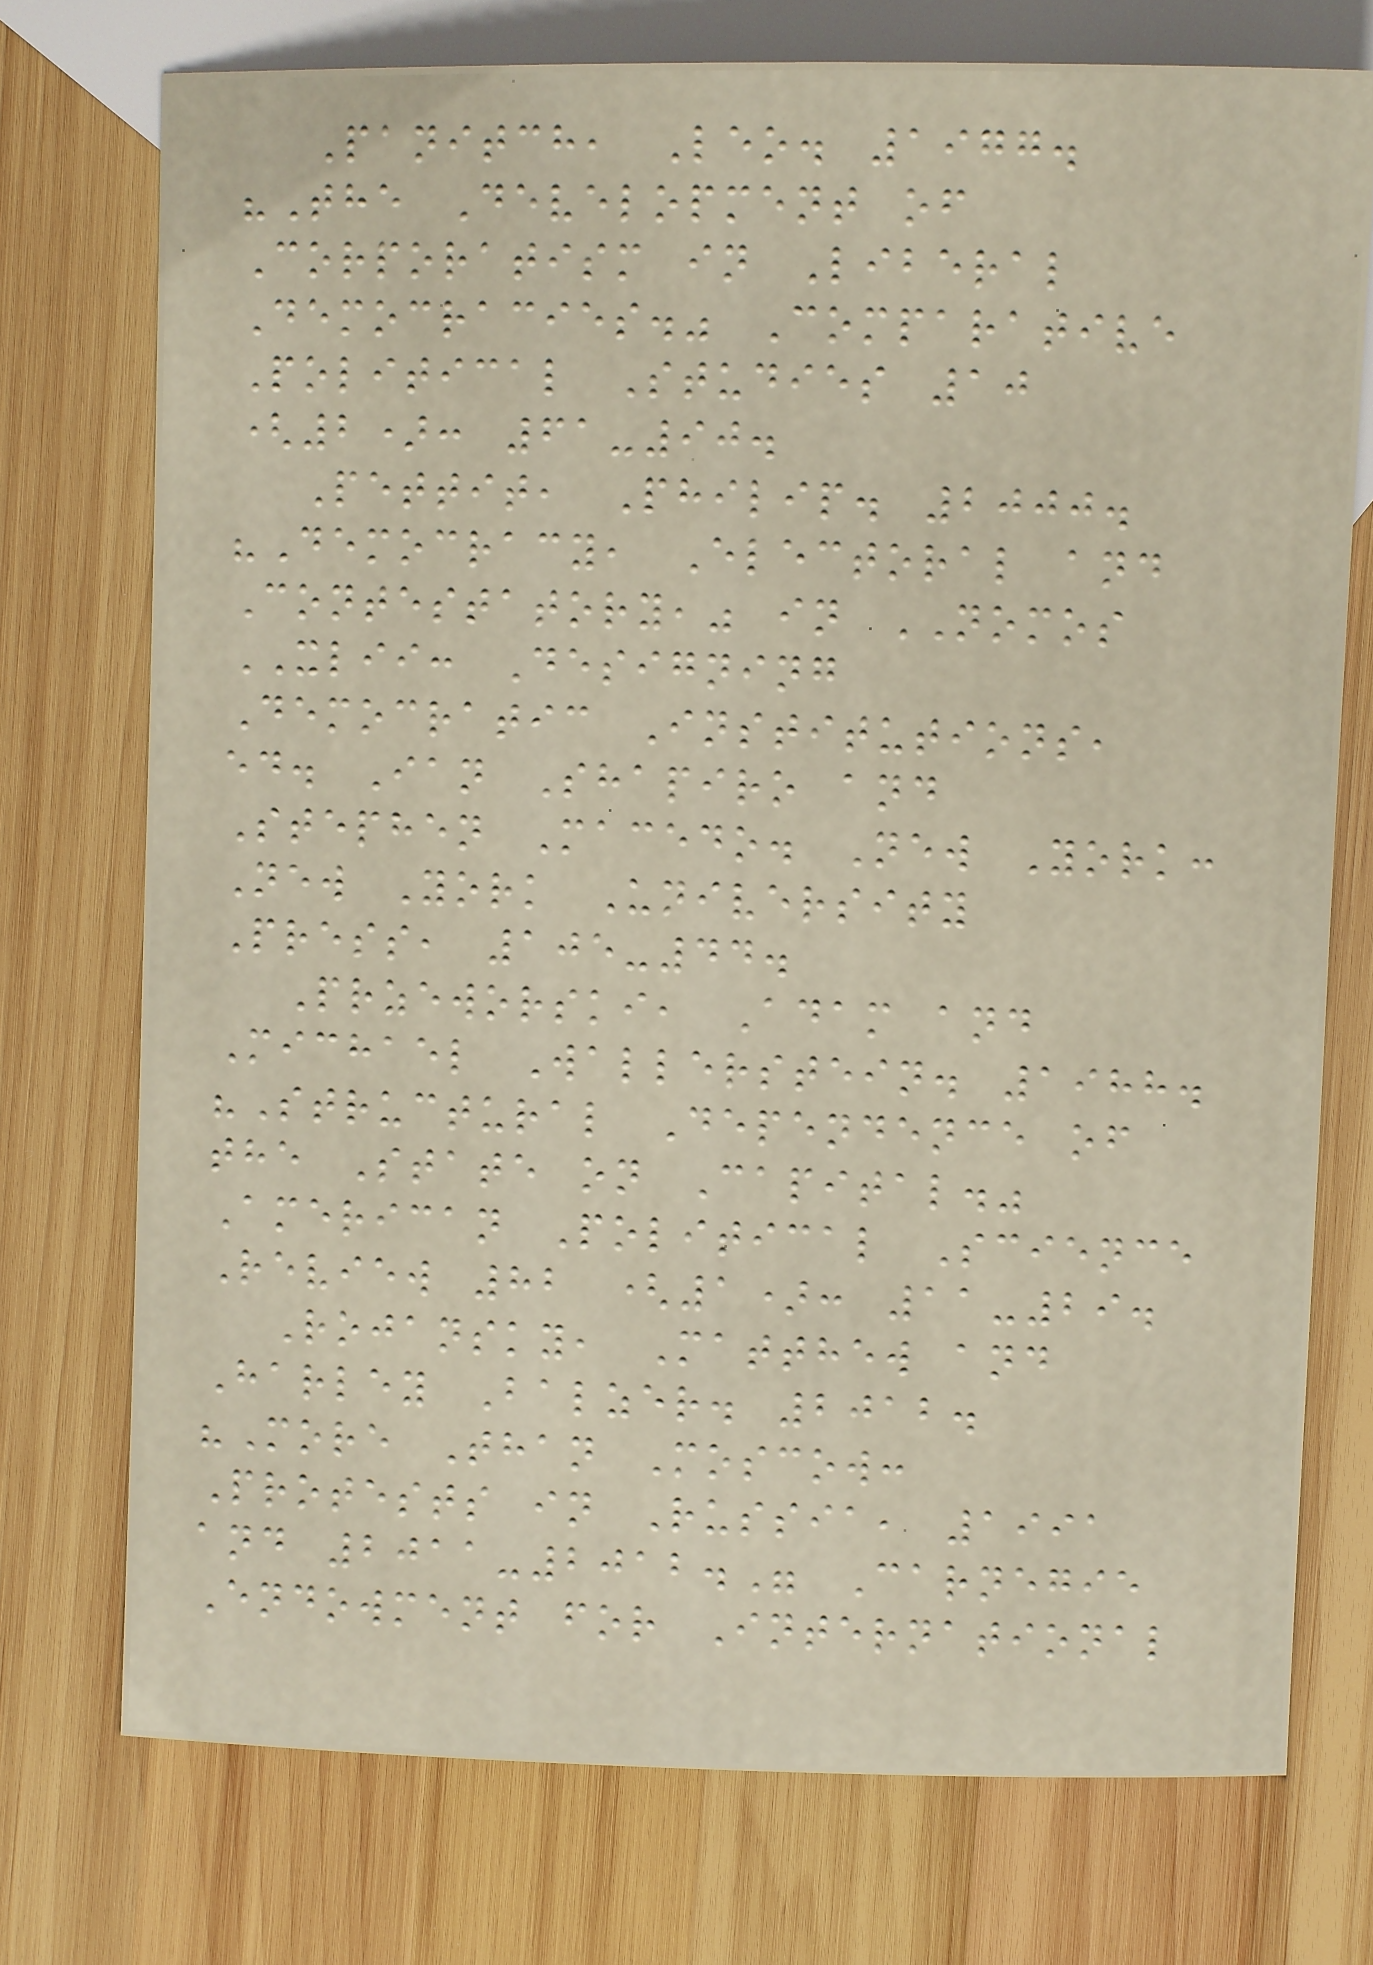Panitch, Leo. 1977.
"The Development of
Corporatism in Liberal
Democracies." Comparative
Political Studies 10
(2): 61-90.
Pettit, Philip. 2000.
"Democracy, Electoral and
Contestatory," in NOMOS
XLII: Designing
Democratic Institutions,
ed. Ian Shapiro and
Stephen Macedo. New York:
New York University
Press, 105-44.
Przeworski, Adam and
Michael Wallerstein. 1988.
"Structural Dependence of
the State on Capital."
American Political Science
Review 82 (1): 11-29.
Rojansky, Matthew and
Harley Balzer. 2012.
"More Than Moscow:
Protests in Russia, 1991
and 2011-2012." Carnegie
Endowment for International
